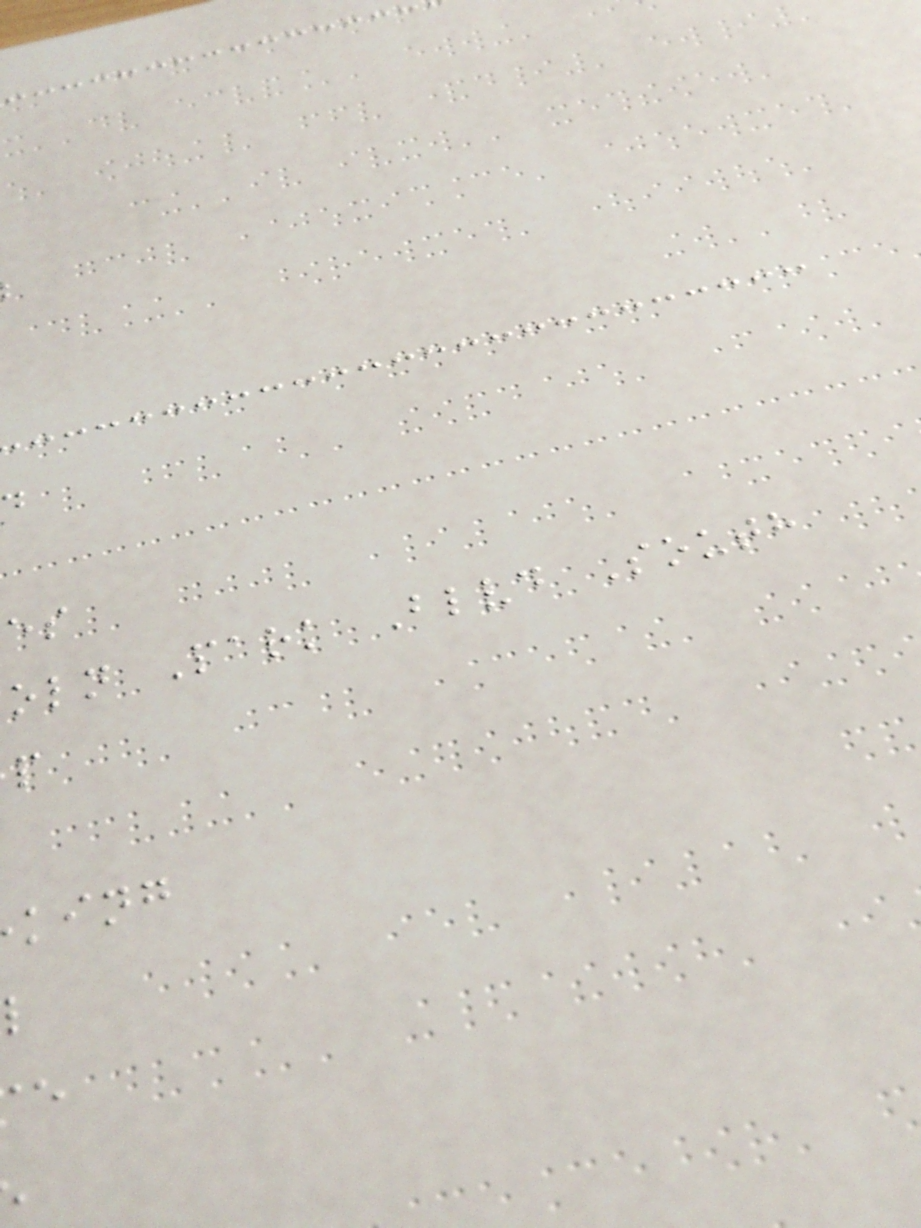oln Park Blvd South
king
